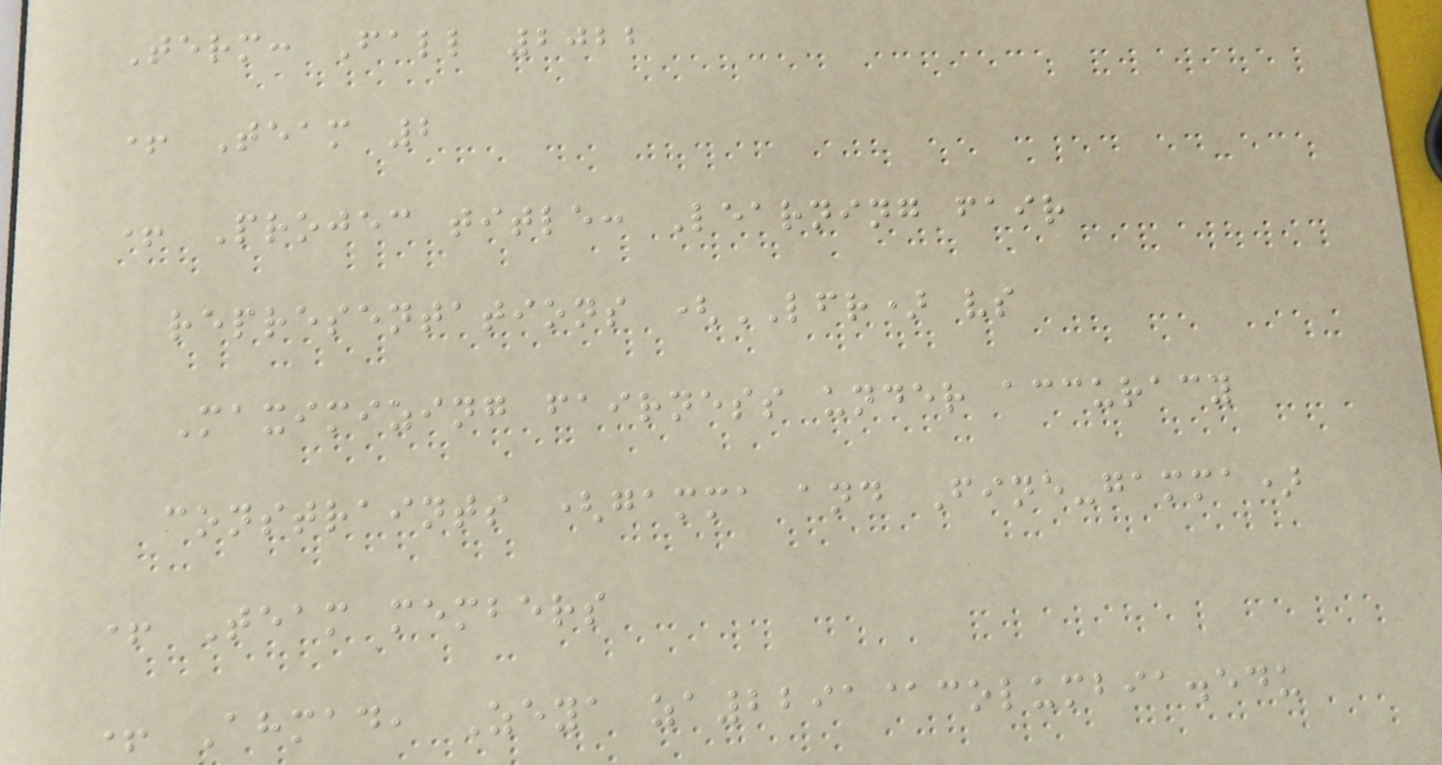Term: Fall 2022
+ Team 2
+ Projec title: Learning fair
representations (LFR) vs
Maximizing fairness under accuracy
constraints (gamma and Fine-gamma)
+ Team members
+ Ahmad, Zeya za2291@columbia.edu
